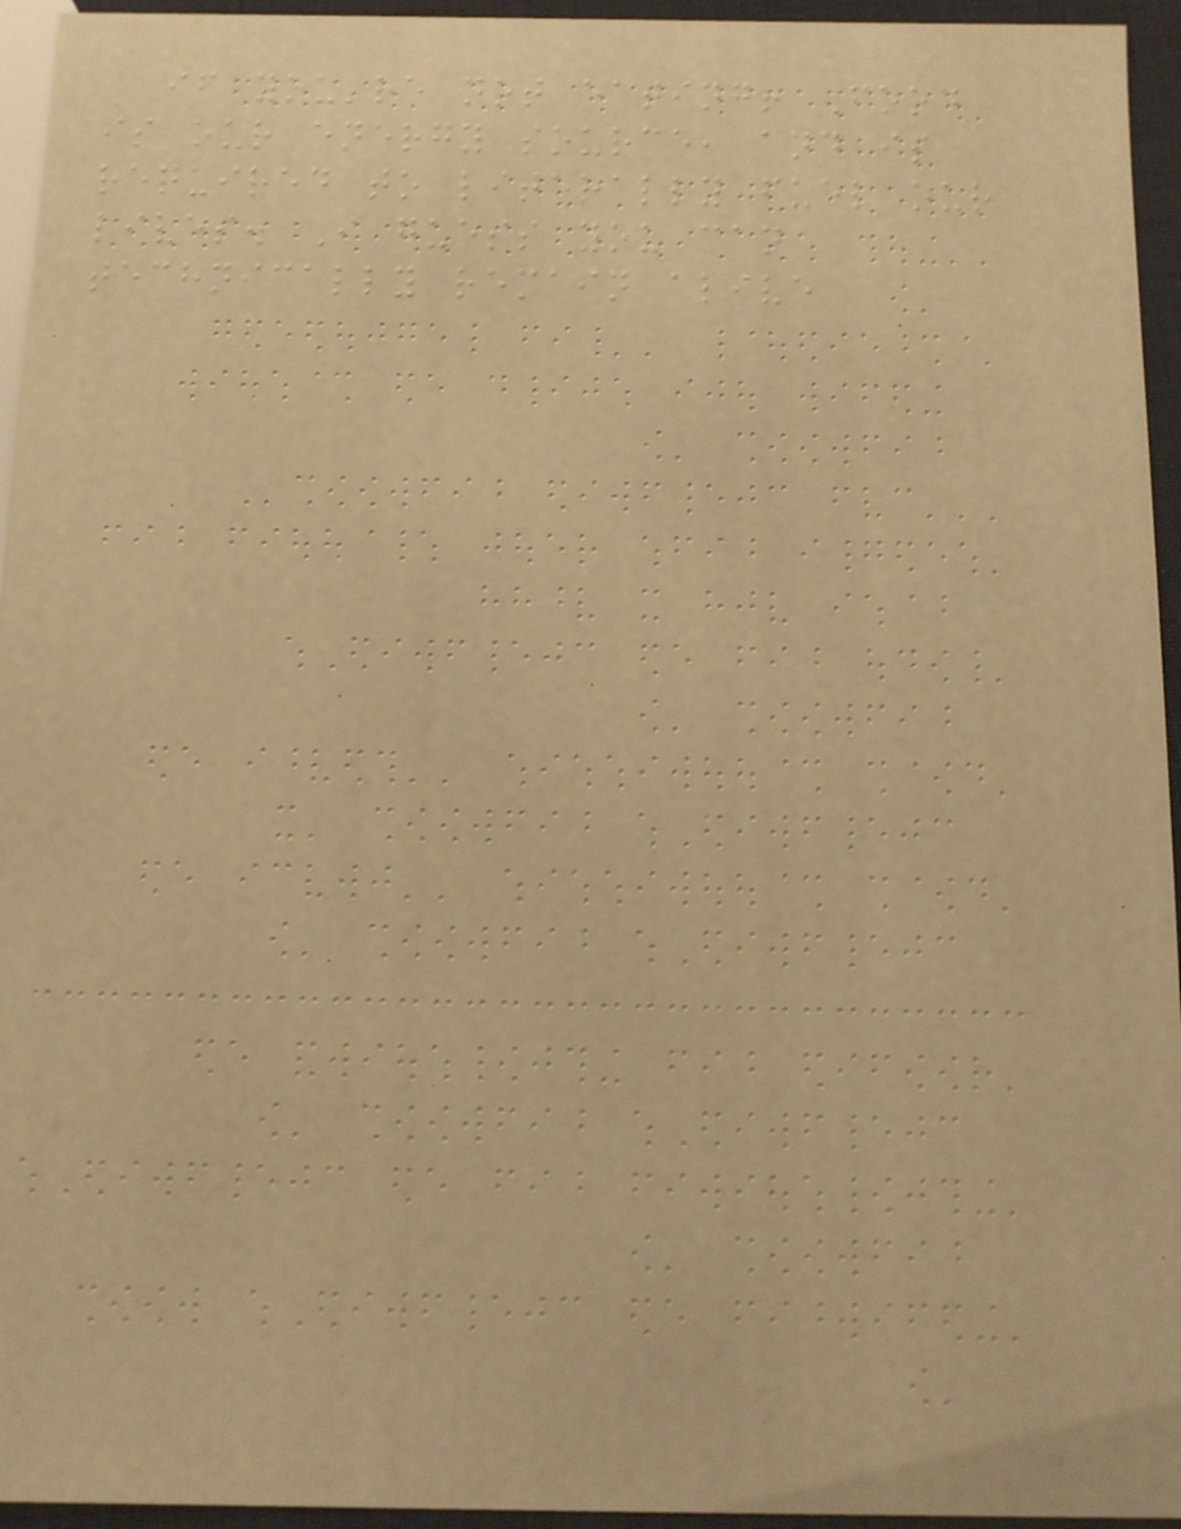if you're not eating! Food
is our energy source, and is
required to literally fuel our
lives. I guess you can
technically remain alive
